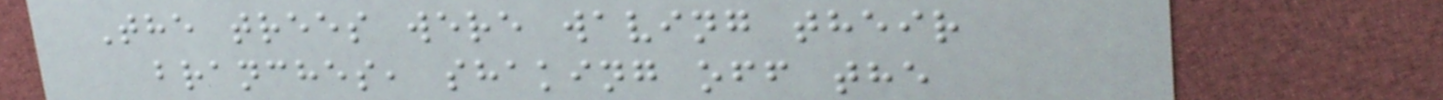The trees were waving their
branches, shaking off the
